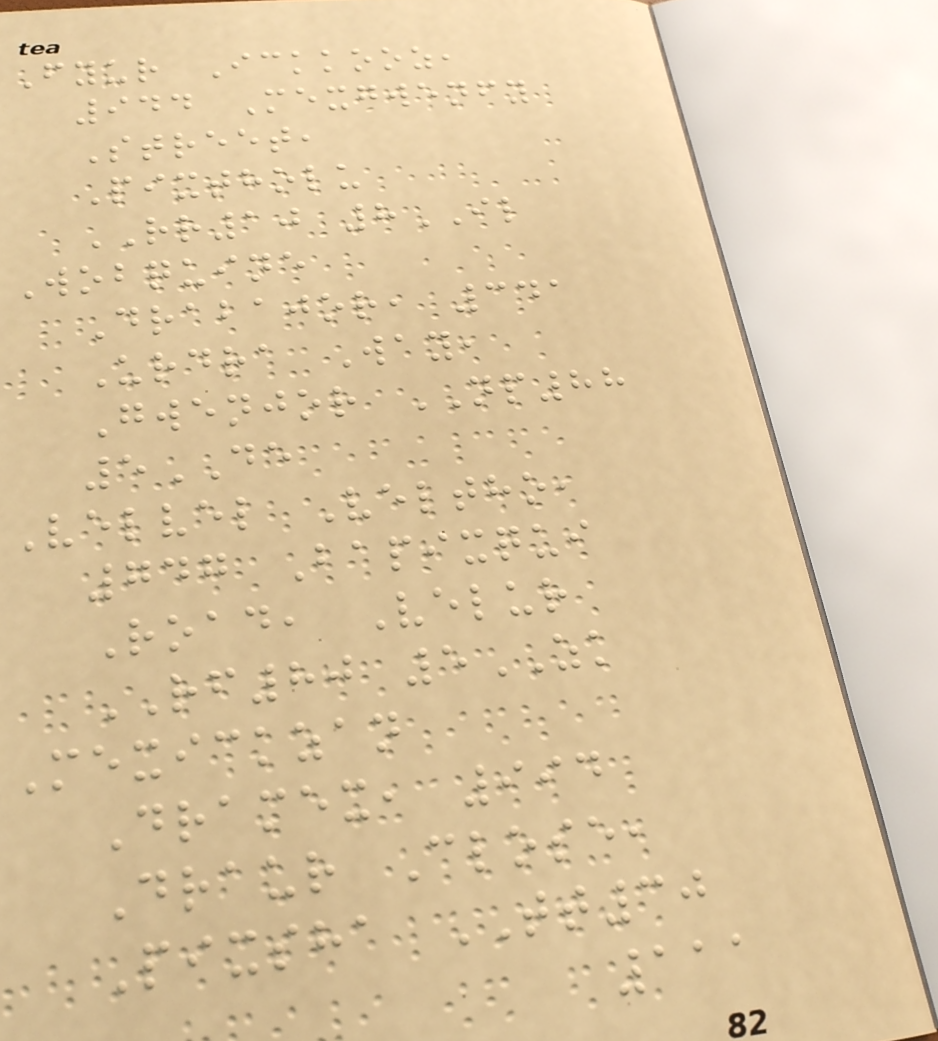Fyur Ickkooz,
944 Mexgwenfy
Street,
Pixtholu
RR10 8IL
Wobquine
Drabajor, 341
Urdra Way,
Gwenjor NP88
5DE
Velvel Veltho,
747 Bapixqui
Road, Velur
RF80 5ZK
Mexickzan
Dramex, 994
Draur Close,
Pixsha TT30
111
